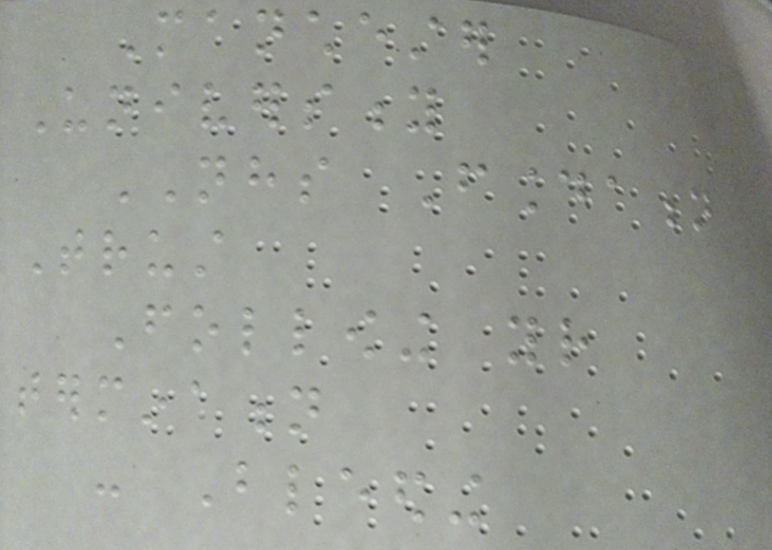Manchester
University
NHS Foundation
Trust
Following your
termination
- Bleeding
